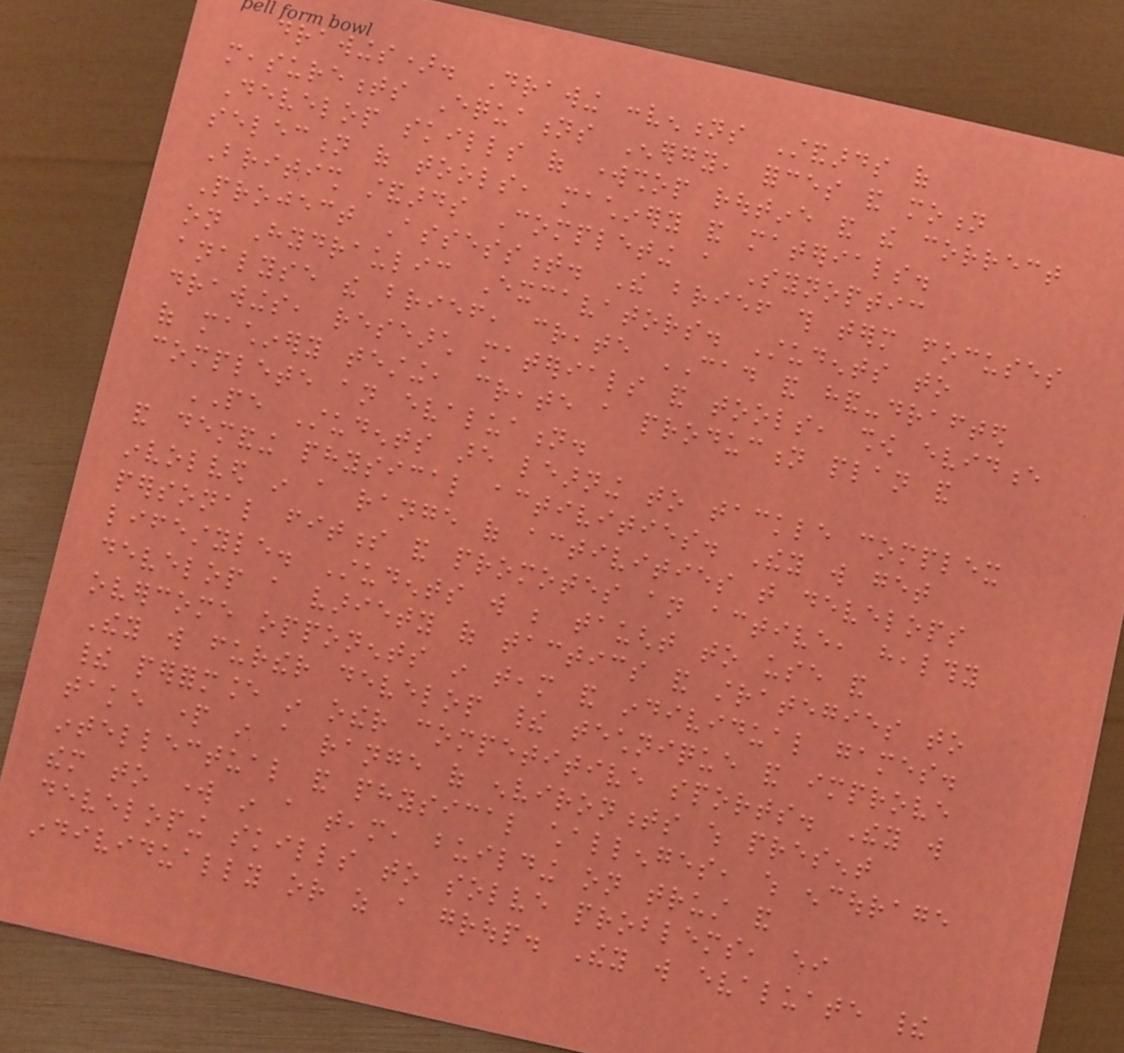drawings). Drawing conventions Standards of
measurements Equations Energy, forces and motion
Develop skills of workshop routine and the correct
selection of tools, machinery and materials.
British standards Completing a Synoptic
Project Assessment. The brief this term focuses
on Hydraulic Excavators. Students to
analyse the brief, create CAD and hand-drafted
drawings, research materials and tools, show evidence
of machinery testing, create a production plan and
complete an evaluation.
PE Students are learning to tackle complex
and demanding physical activities. They will get
involved in a range of activities that develops
personal fitness and promotes an active, healthy
lifestyle. Students will be taught to use and
develop a variety of tactics and strategies to
overcome opponents in team and individual games.
They will further develop their technique and improve
their performance in other competitive sports. They will
take part in a range of environments which present
intellectual and physical challenges, which encourage
them to work in a team, building on trust and
developing skills to solve problems, either
individually or as a group. They will evaluate their
